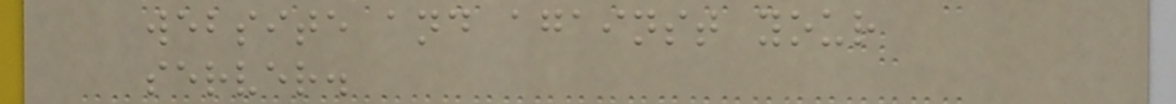website and against your
server.
